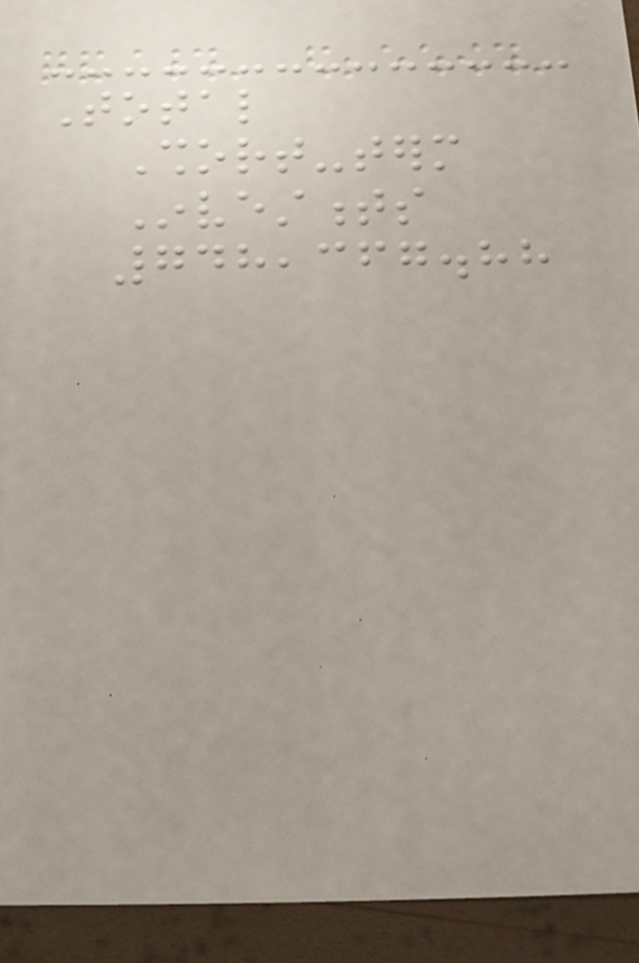Total
Short-term
Investments
748,367.88
